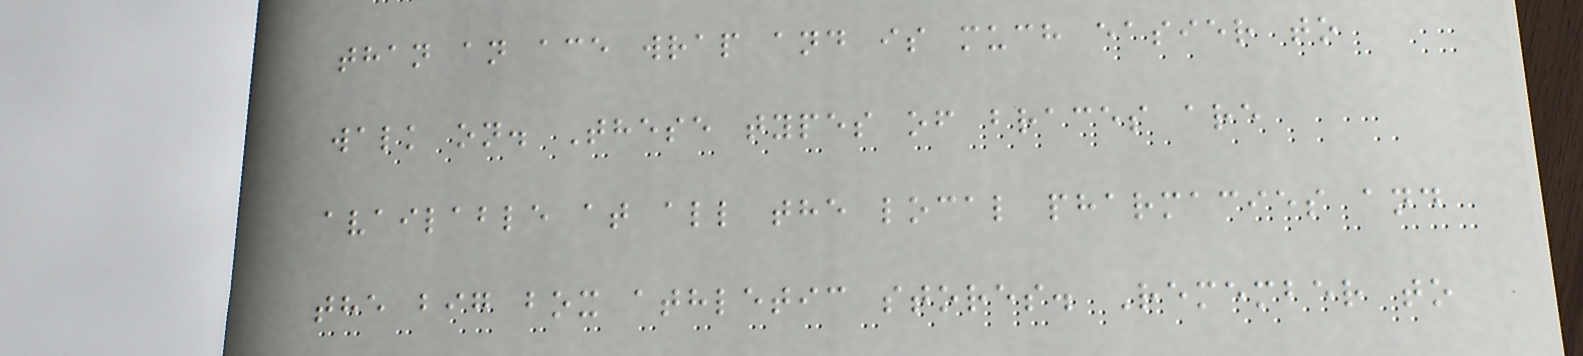than an ace wrap and is much easier to
walk on. These types of braces are
available at all the local pharmacies and
the big box athletic stores. Remember to
